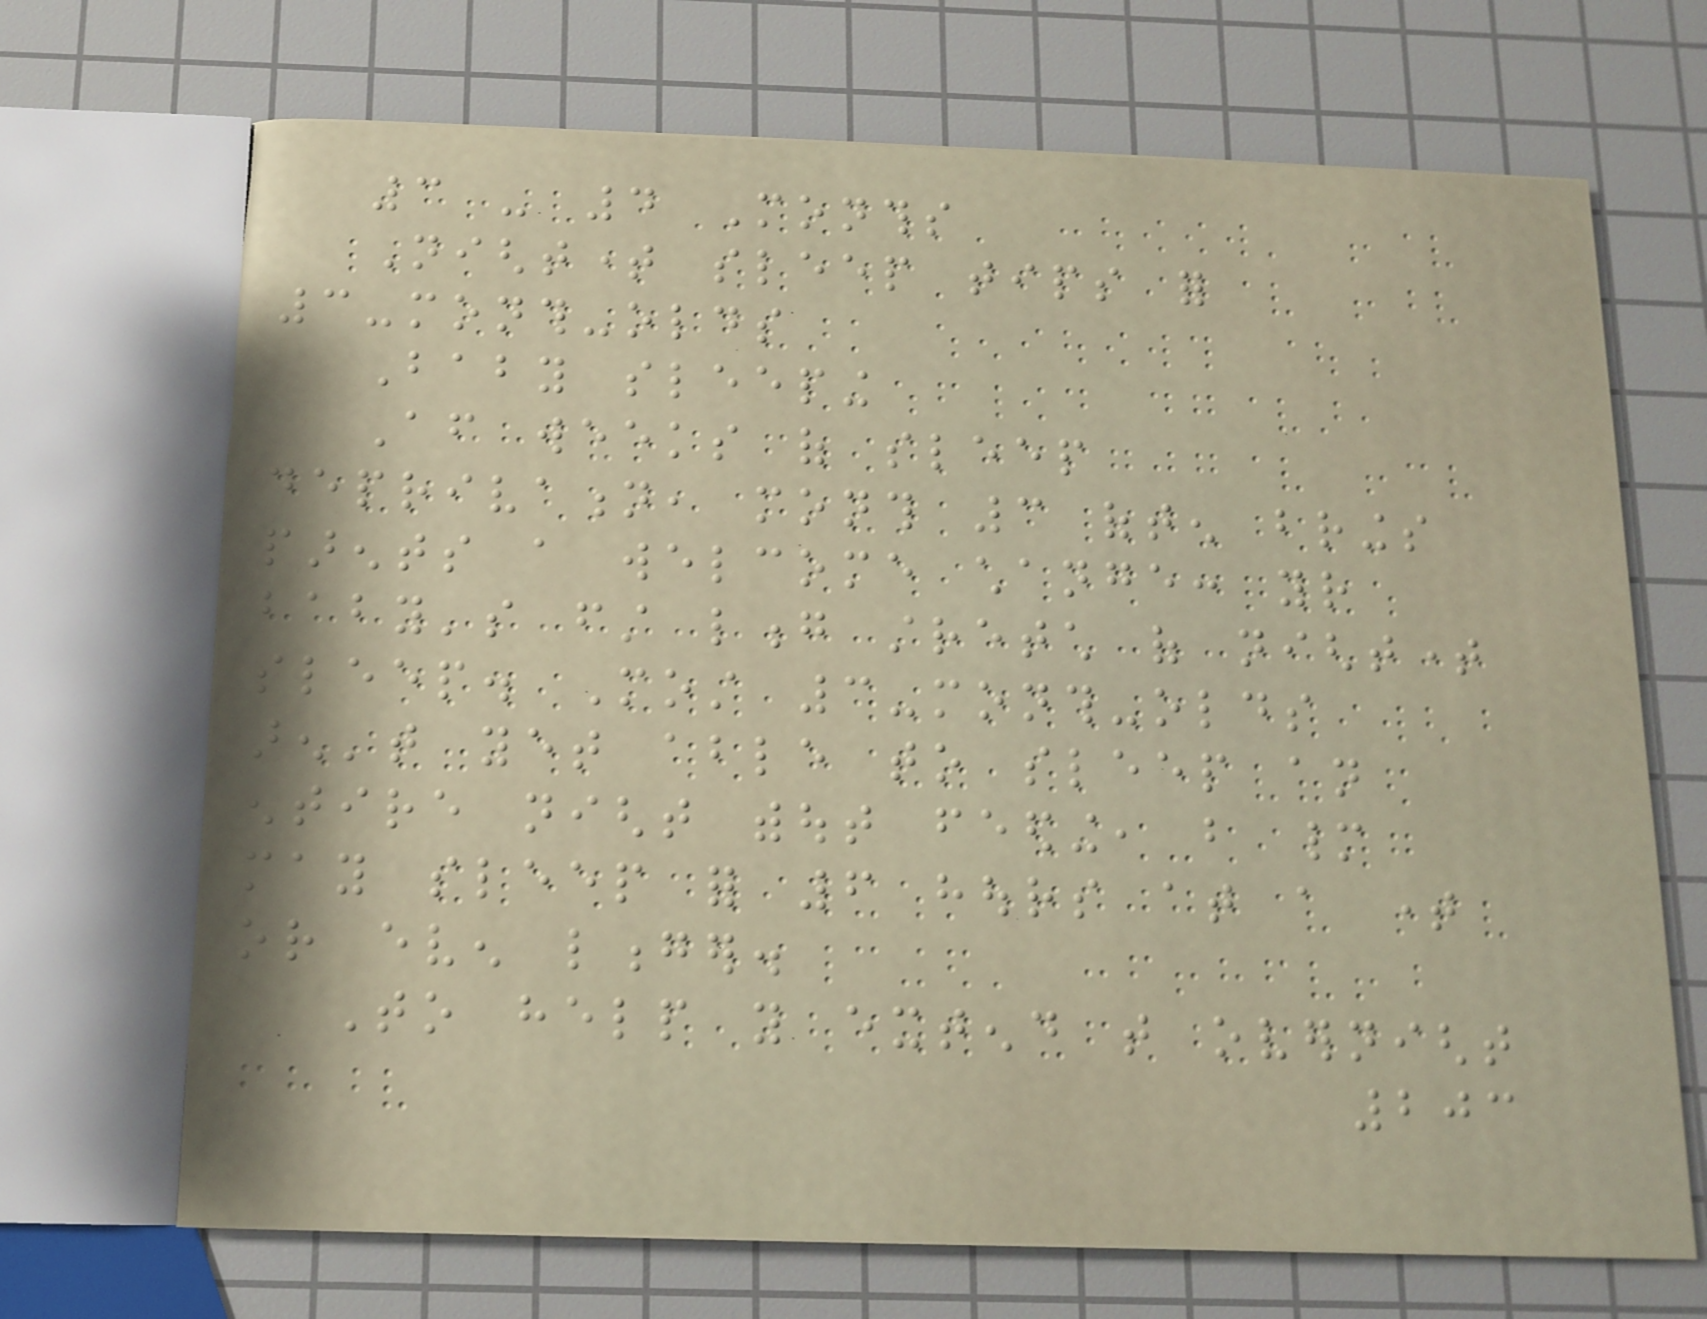3 - 4 Months
Nighttime sleep tips for
3-month-olds
Baby sleeping
After weeks of sleep
deprivation, month 3 often brings
parents a welcome change: your
baby's first long stretch of nighttime
sleep. Most 3-month-olds
aren't yet able to sleep an
entire night without feeding, but many
may sleep for 6 hours at a time
or even longer.
To help you extend that overnight
203
